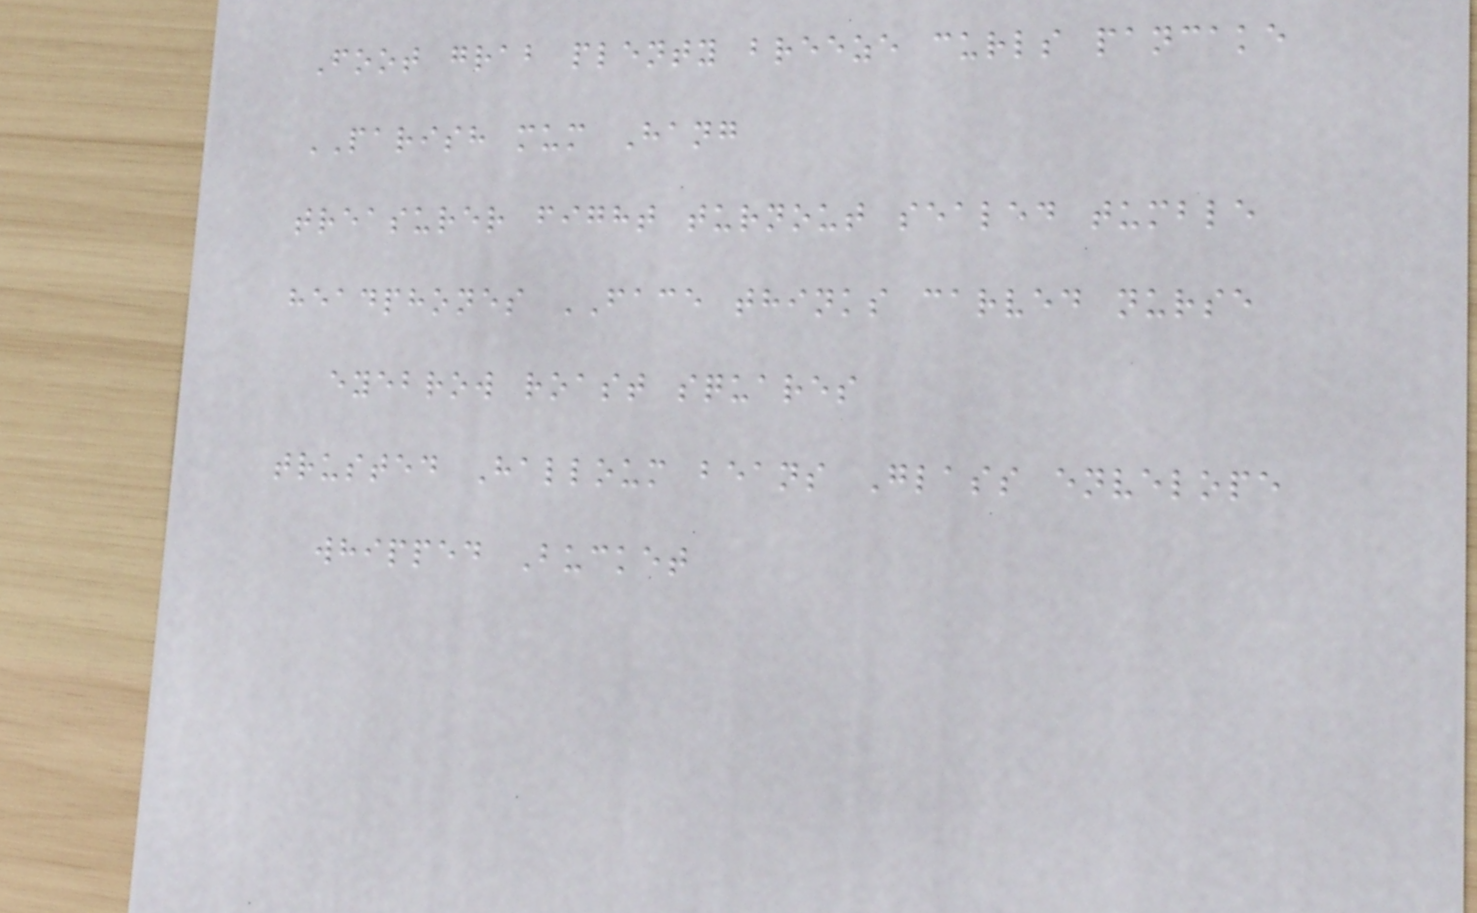Foot grab plenty breeze curls pancake
PARISH mum Hang
treasurer fight turnout sealed tumble
headphones FACE thinks carved nurse
eyebrow roast squares
trusted Halloum beans Glass envelope
whipped Bucket
